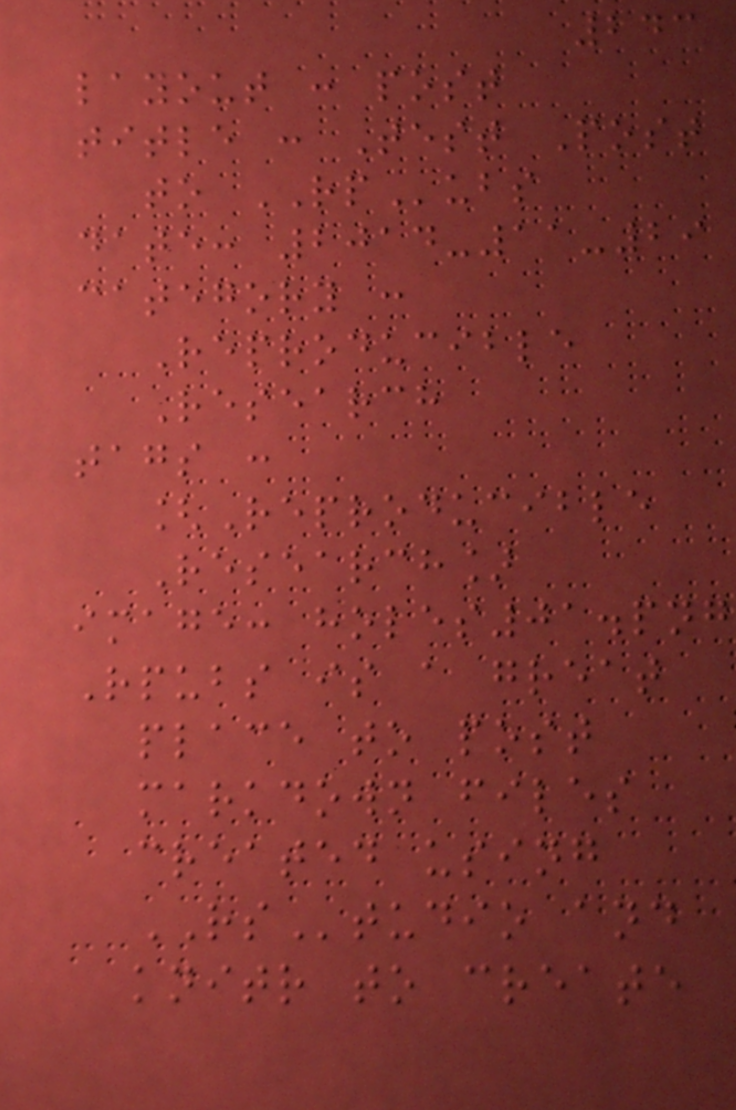243
layout : post
title : Test Post
to RPubs
date: 2014-11-29
category :
Reproducible
Research
tags :
[Reproducible
Research]
image: holes01.png
Rpubs is a great
place to post
markdown files
created using
RStudio and
knitr to create
